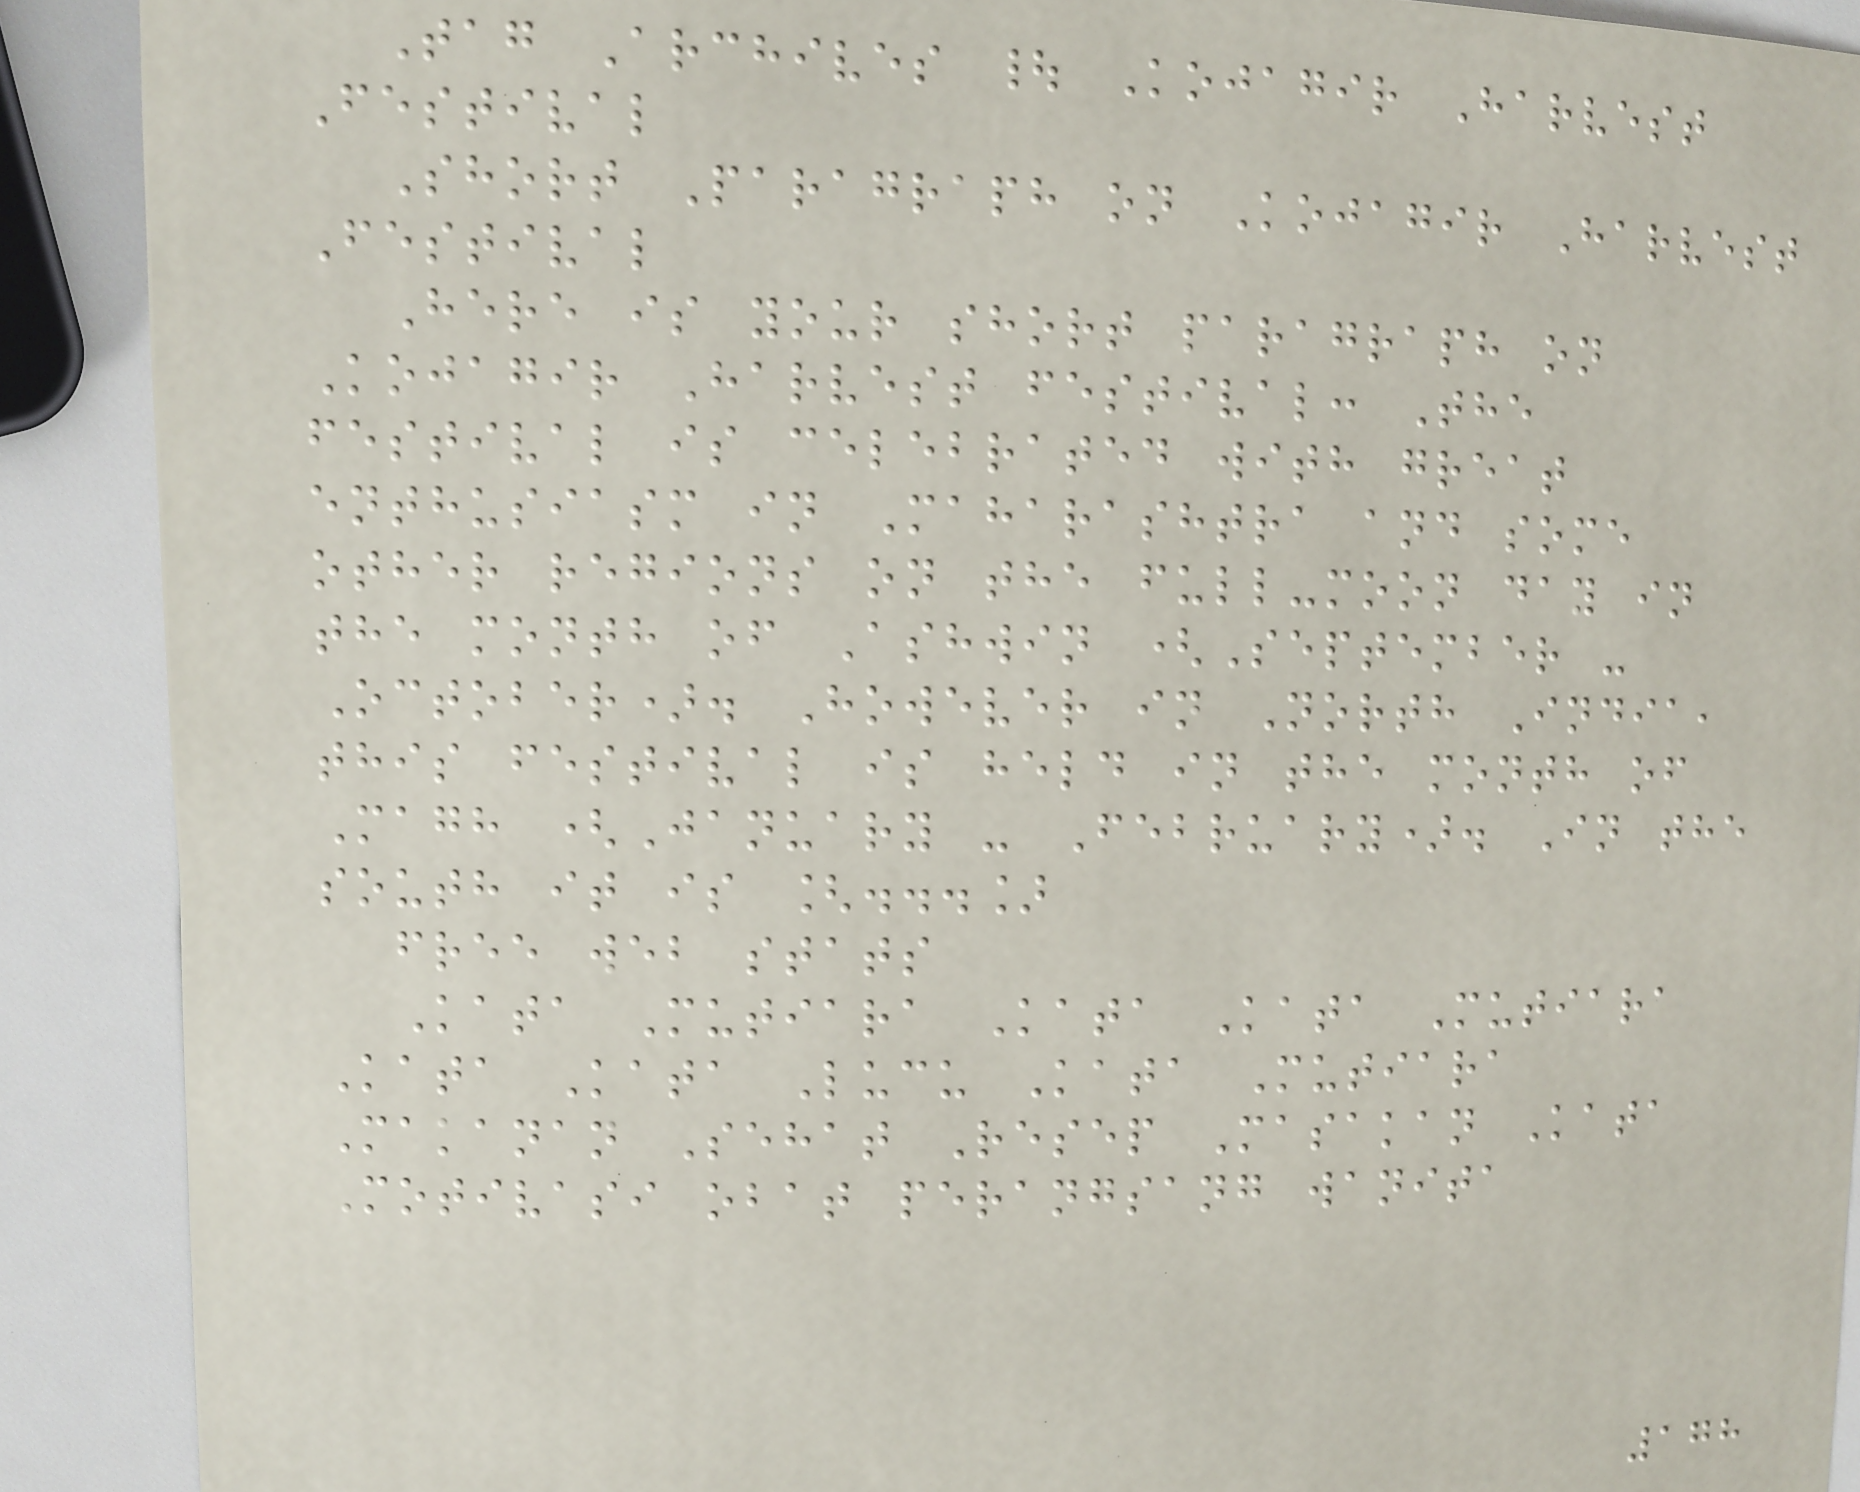Tag Archives | Kojagir Harvest
Festival
Short Paragraph on Kojagir Harvest
Festival
Here is your short paragraph on
Kojagir Harvest festival: The
festival is celebrated with great
enthusiasm in Maharashtra and some
other regions on the full-moon day in
the month of Ashwin (September -
October). However in North India,
this festival is held in the month of
Magh (January - February). In the
south it is [...]
free web stats
Kata Mutiara Kata Kata Mutiara
Kata Kata Lucu Kata Mutiara
Makanan Sehat Resep Masakan Kata
Motivasi obat perangsang wanita
178
